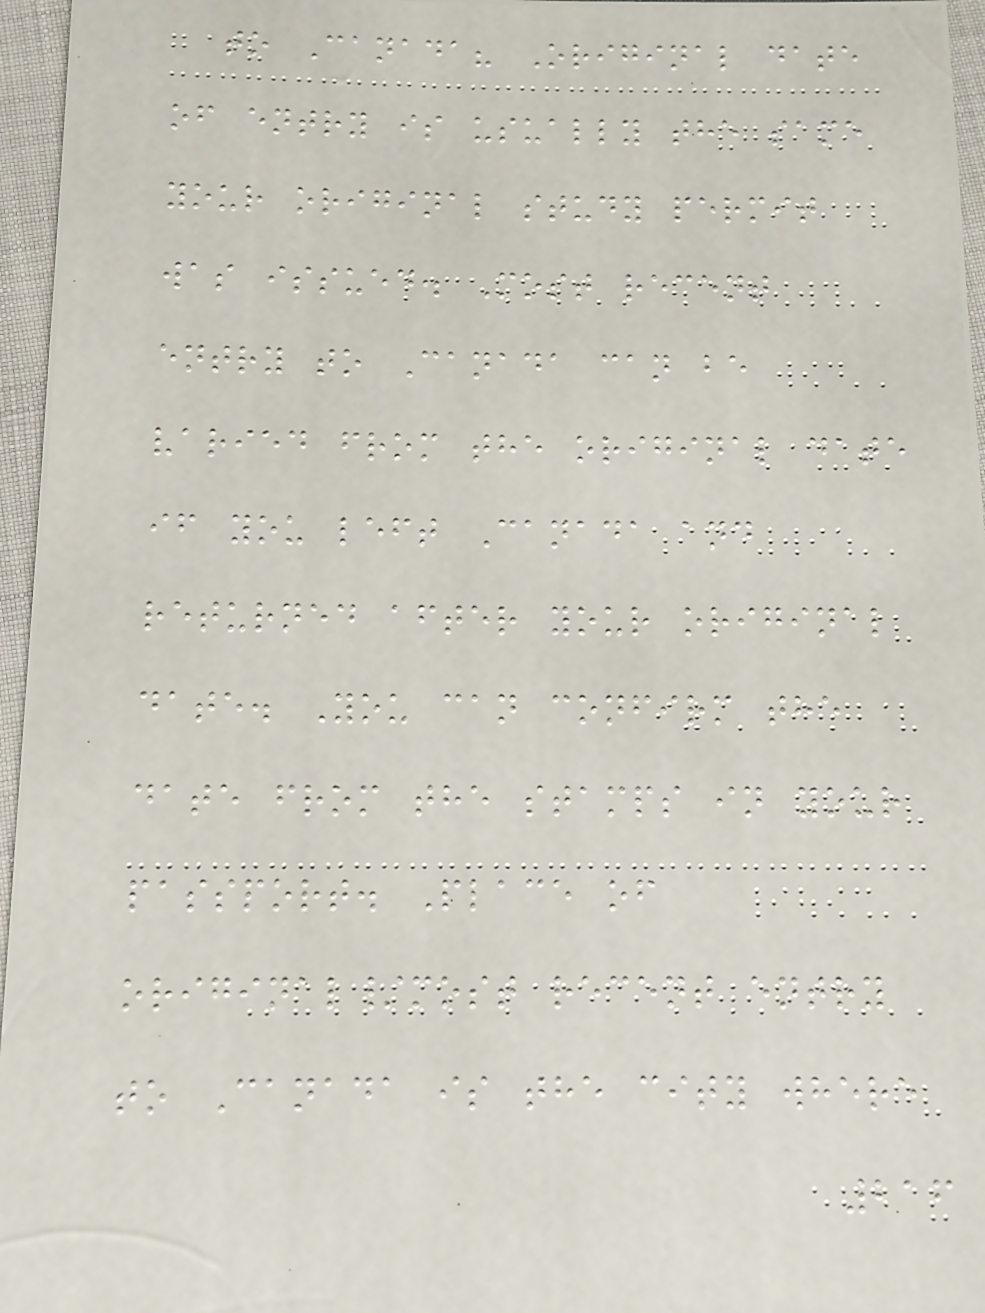to Canada? Original date
of entry is usually the same
your original study permit
was issued. Most recent
entry to Canada can be
varied from the original date
if you left Canada and
returned after your original
date. You can confirm the
date from the stamps in your
passport. Place of
original/most recent entry
to Canada is the city where
216
